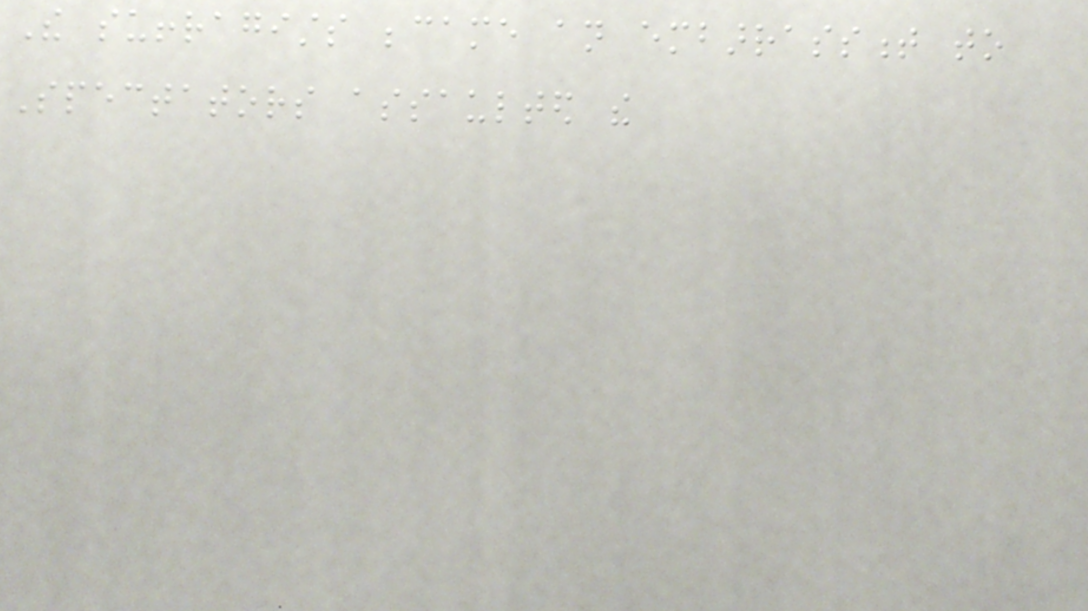The suffragists became an embarrassment to
Spectators assaulted the
